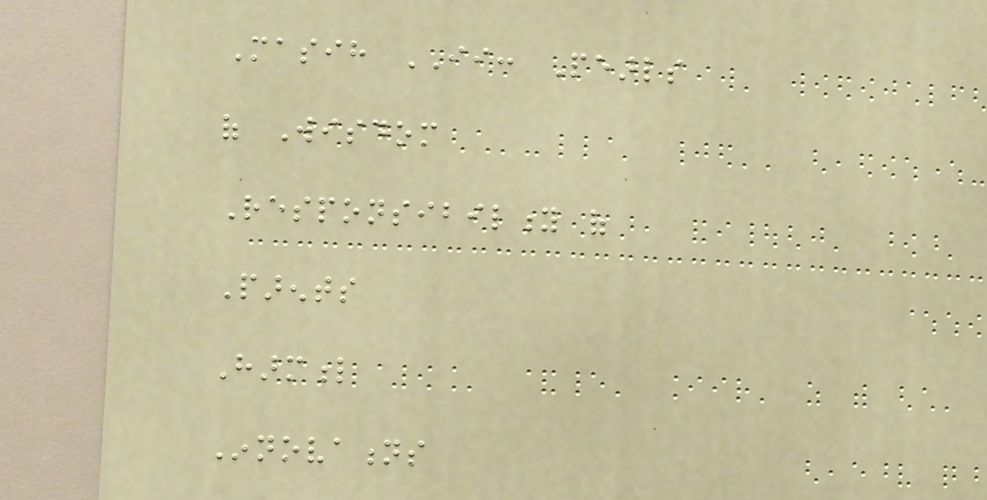Masih II: Pearls
of Wisdom
Responsibility of
Parents
Harmful
Innovations
